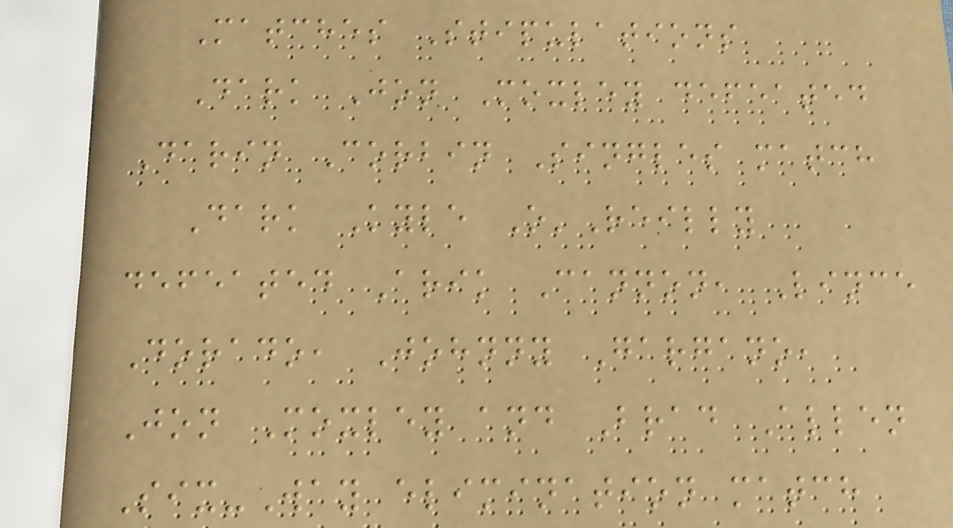Matches Stipulations
Dark Jon Moxley defeated
Darin Corbin Singles match
Dark Kyle O'Reilly
defeated Arik Cannon, Lince
Dorado, Johnny Gargano,
Jon Moxley and Brad Allen
Six-Way elimination match
